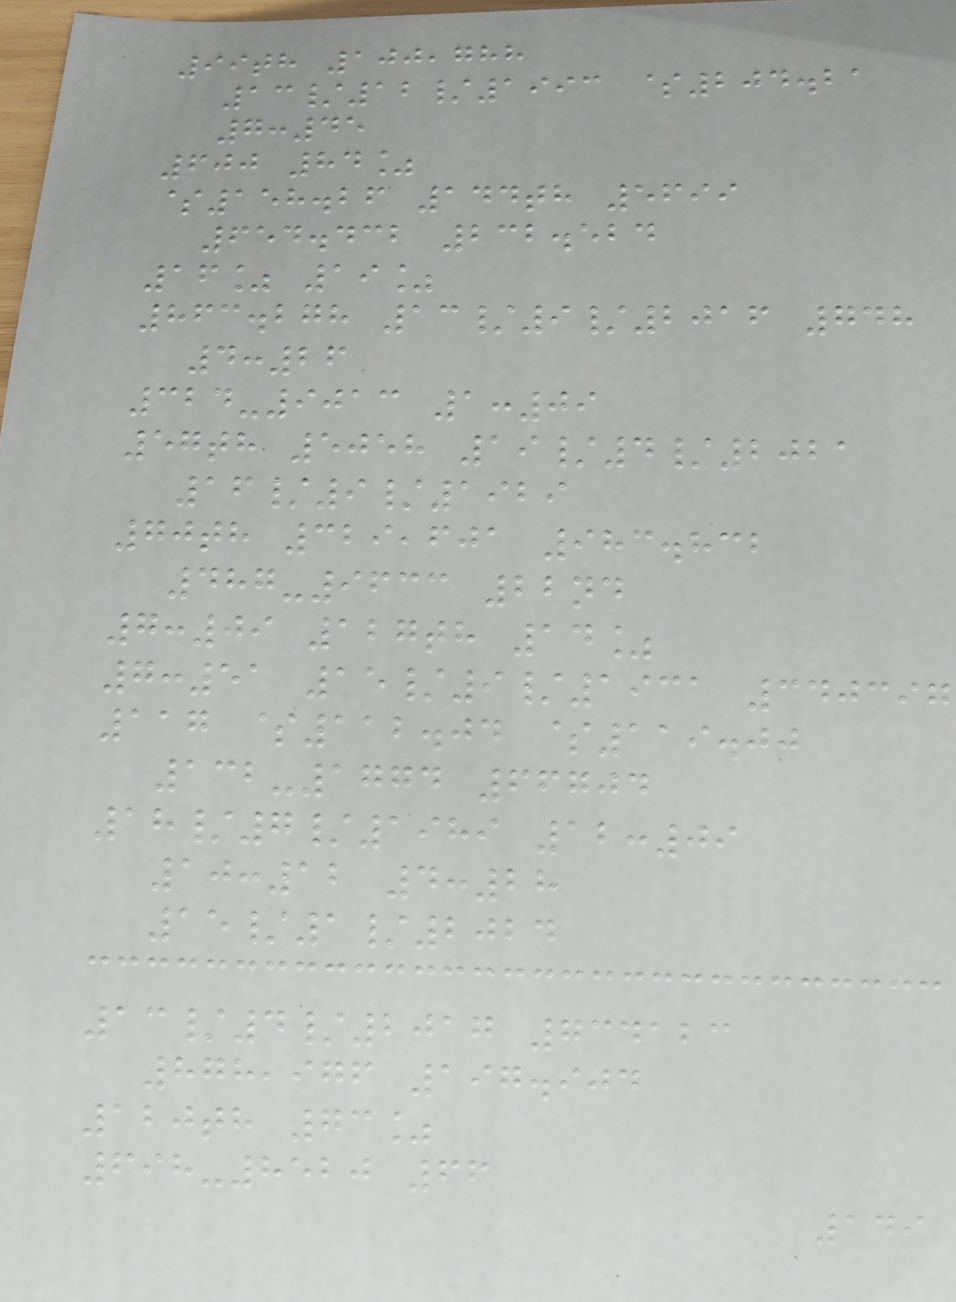99th 100,788
13/12/1993 $204.21
7:45
600 84%
$158.26 144th 5699
654.432 232.524
16% 19%
863.278 13/9/2016 748
4:26
324-9013 1:09
57th 5058 19/4/2021
16/9/1929
70th 329,601 983.832
487-9633 22nd
7:09 127th 14%
7:51 15/9/1931 340397
117 $112.04 $119.00
132-1774 66704
18/7/1989 12:09
10:12 4:28
15/1/2024
13/4/2017 734123
878,976 197.904
120th 73%
698-8520 66
149
